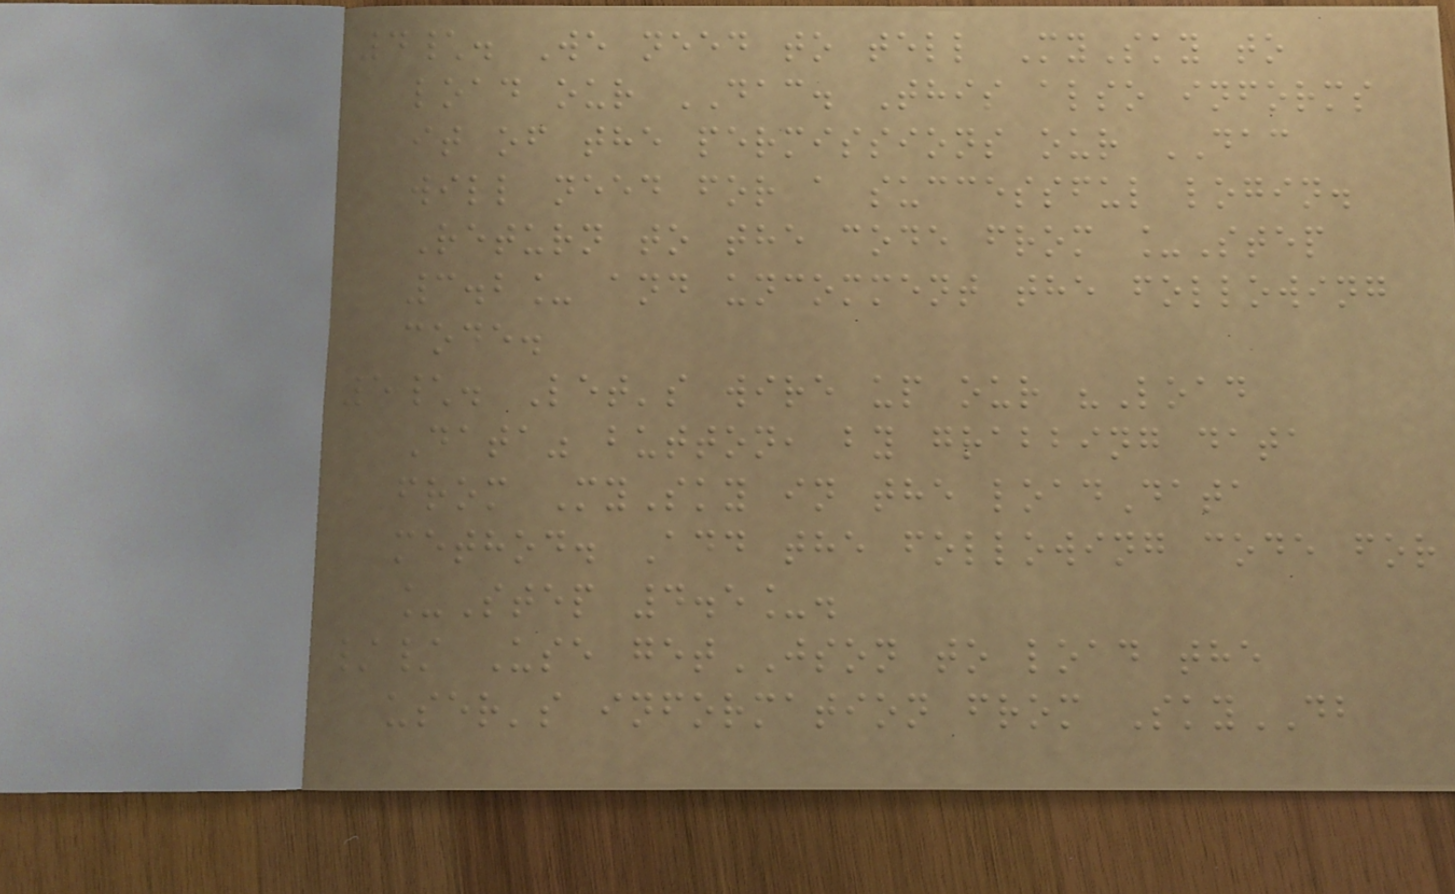4\. We need to tell MySky to
load our DAC. This also informs
it of the permissions our DAC
will need for a successful login.
Return to the code from _Step
3.2_ and uncomment the following
code.
5\. Let's wire up our "Load
Data" button, by grabbing data
from MySky in the loadData
method. Add the following code for
_Step 4.5_.
// Use getJSON to load the
user's information from SkyDB
